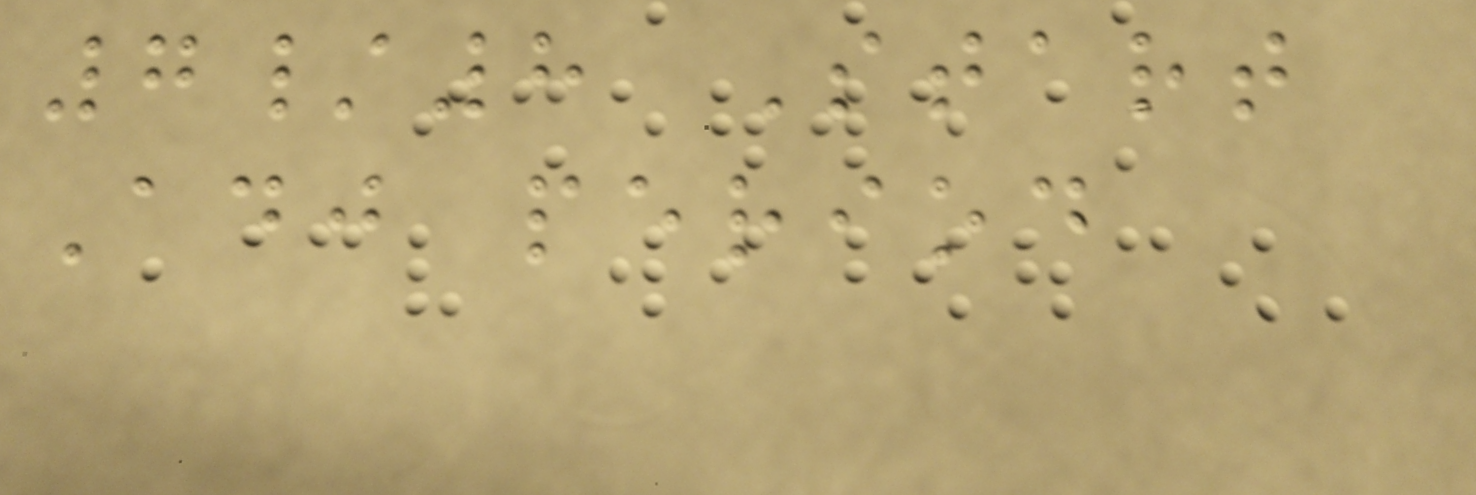7/8 Start
Adj period
